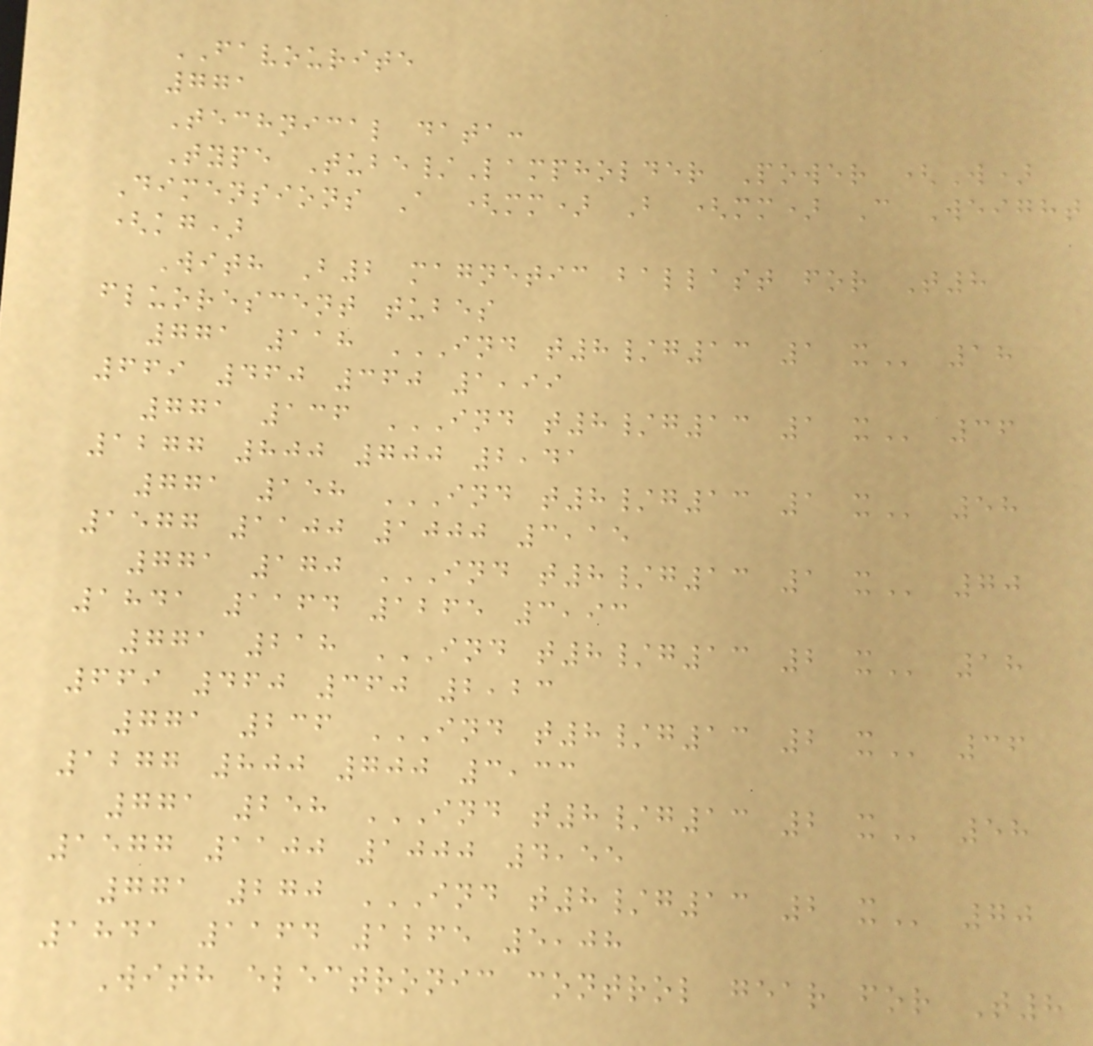FAVOURITE
771
Technical data:
Type Tube/Lampholder Power (W)
Dimensions A (mm) B (mm) C Weight
(kg)
With B2 magnetic ballast for T8
fluorescent tubes
771 118 IND T8/G13 1 X 18
669 460 360 1,99
771 136 IND T8/G13 1 X 36
1277 800 700 2,41
771 158 IND T8/G13 1 X 58
1577 1100 1000 3,15
771 170 IND T8/G13 1 X 70
1841 1164 1265 3,93
771 218 IND T8/G13 2 X 18
669 460 360 2,23
771 236 IND T8/G13 2 X 36
1277 800 700 3,33
771 258 IND T8/G13 2 X 58
1577 1100 1000 4,55
771 270 IND T8/G13 2 X 70
1841 1164 1265 5,08
With electronic control gear for T8
